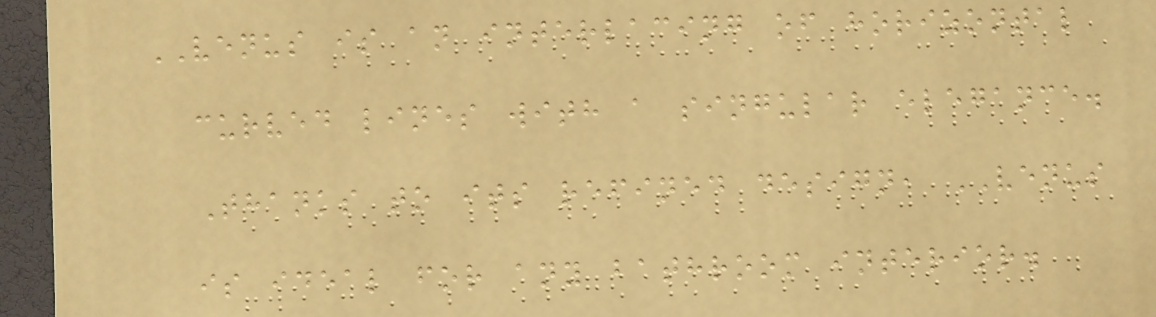VENUS is an interlacing of horizontal
curved lines with a singular elegance.
Thanks to its refined design, VENUS
is ideal for any bathroom interior.
